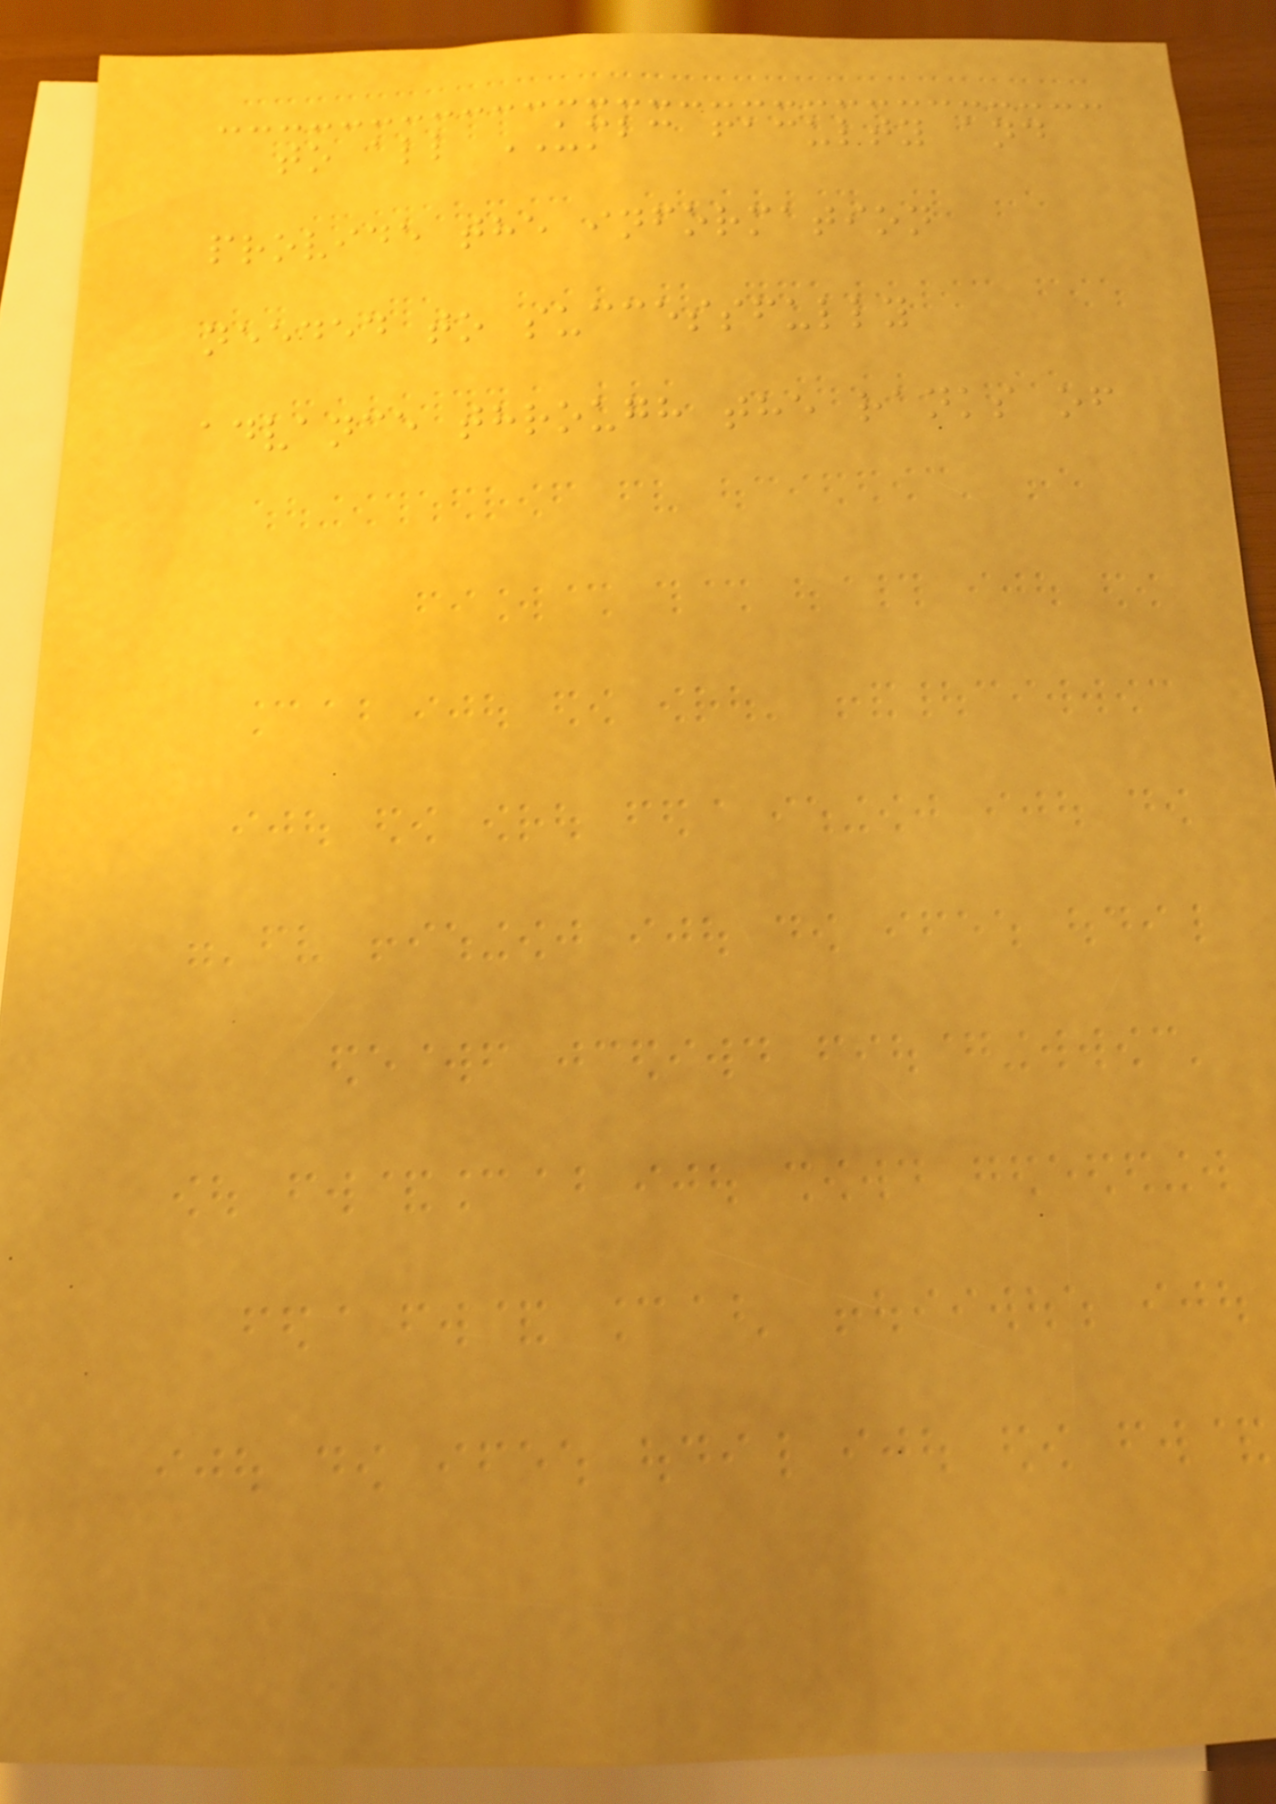to all UMBC faculty and
provide the information
needed to successfully
advance through the ranks of
